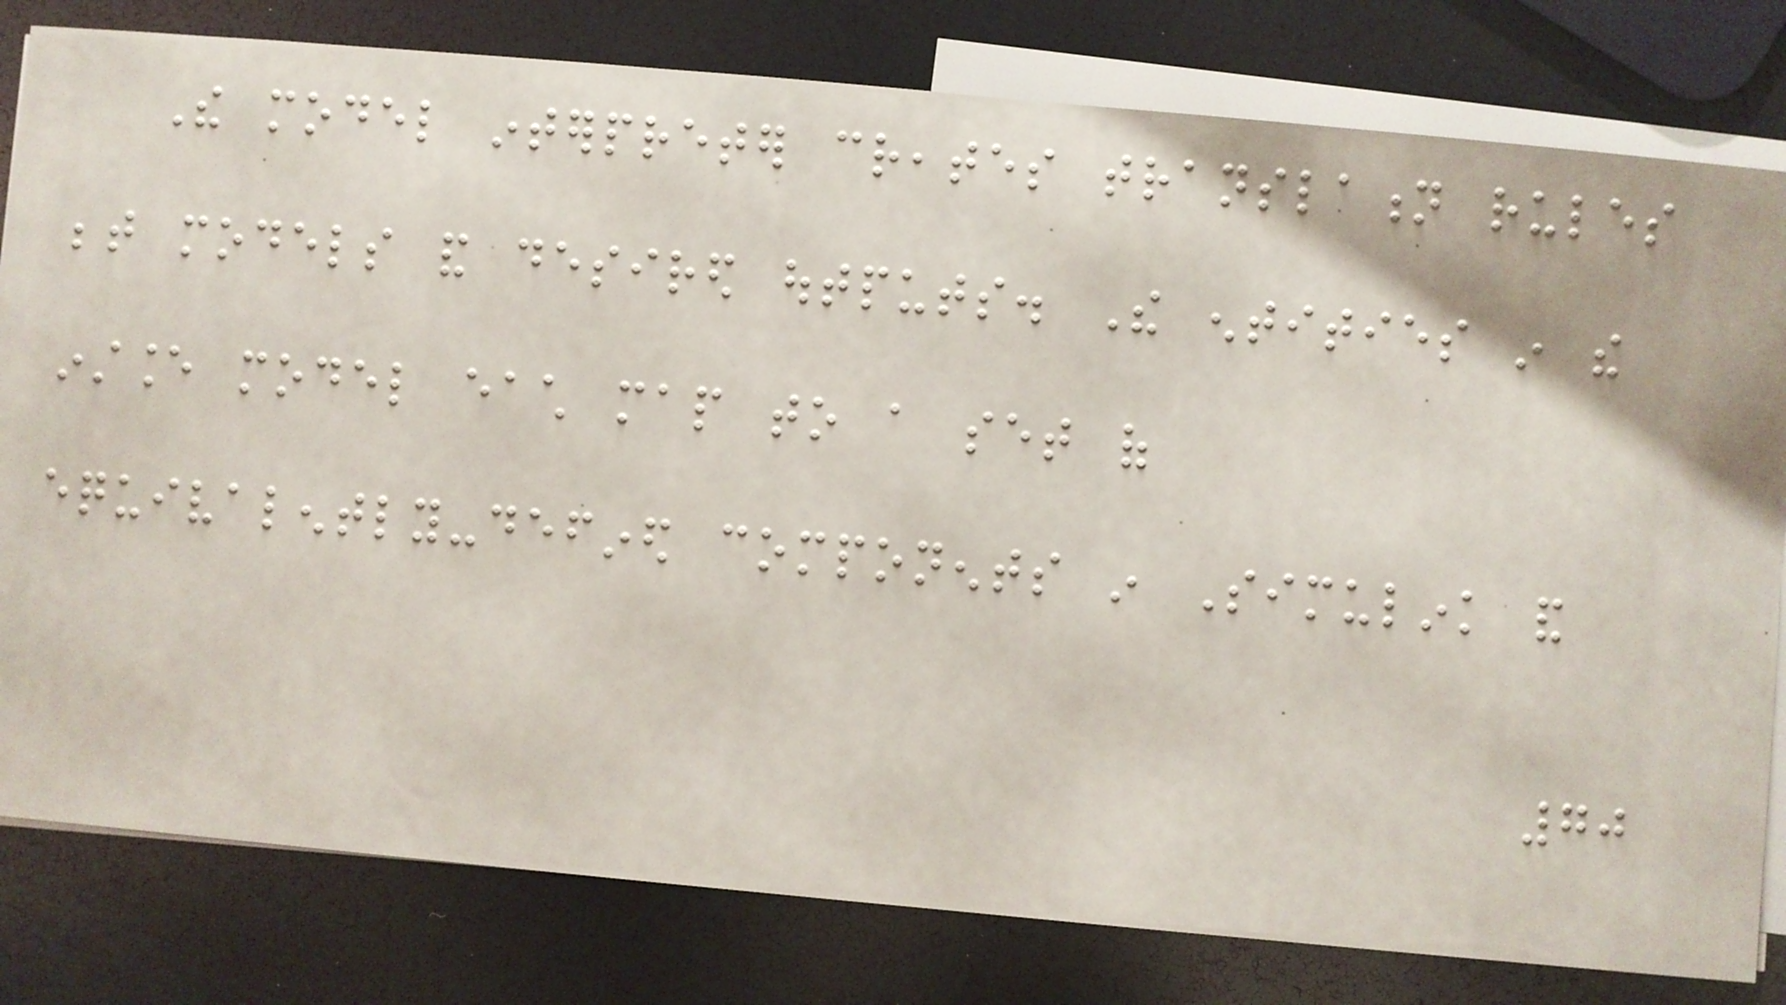The model interpreter creates translation rules
between models and desired outputs. The entities in the
instance model each map to a set of
equivalently-defined components in Simulink and
70
